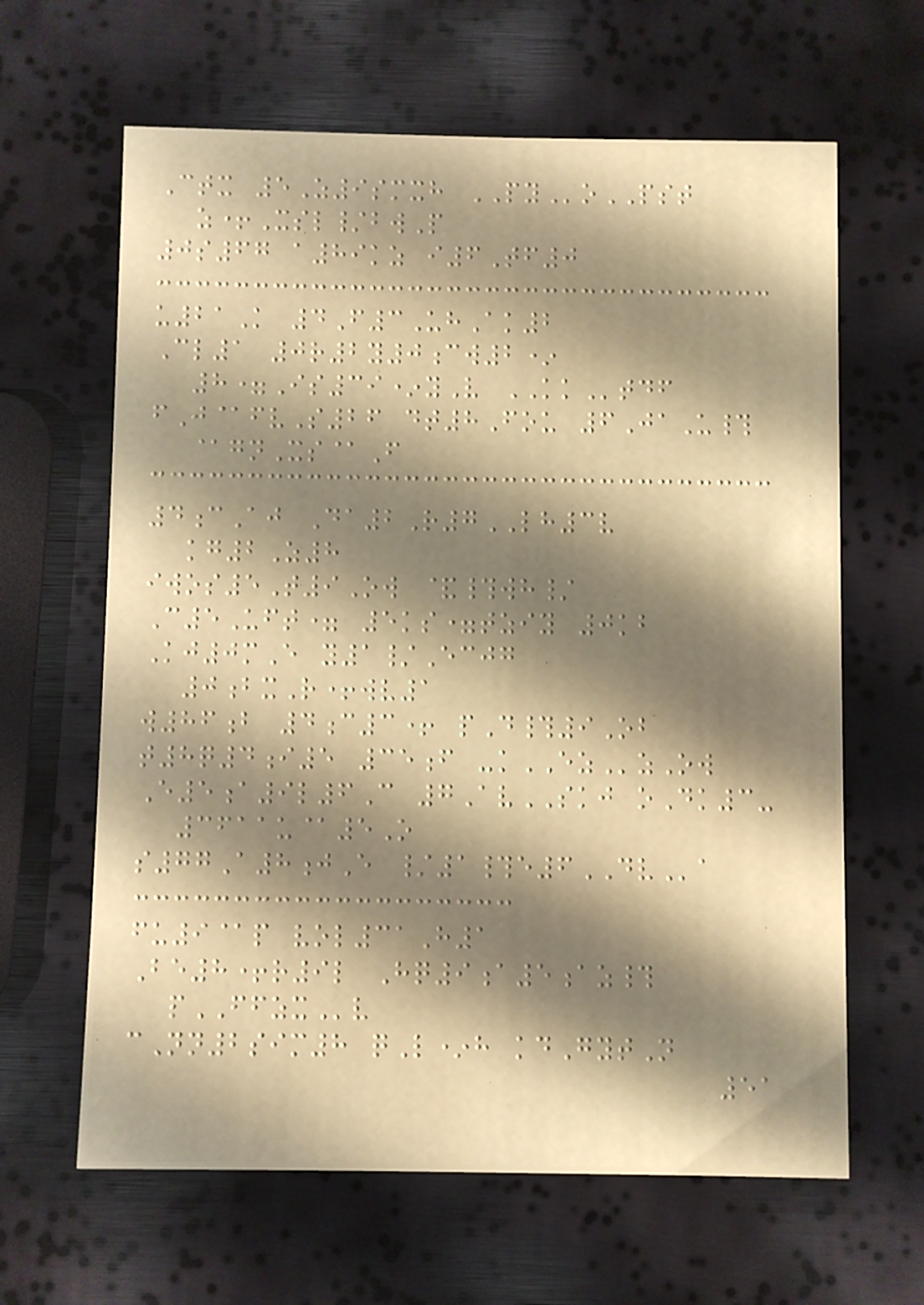Ctx 5Z9smxh PYoPST
z+Xsl/bwP
0s67 a89kz i6Tf0
u21K 4F3UhAk2
Cl1 0r2y0cw2*
8=Is39*yV KKtdf
fJ@fvS26 dt8Fou 6JaU#
@gnXs@F
4cAj Da2R7LH3v
kg2Z8
iwos5T9Ow &#wh/
C5Uft= 5ks=tziy 0kb
Kj0mE y1/Ecjg
0bxR+wv1
w86b 4c3+ pD#9Ob
t8q4i5 35f -kEZzOw
E5a9l6C 7AvSKJ oDk3-
3611u@5O
s77A8jE /1#e6DVa
fu9@p vol31H1
Be8+r9l Hq9a5az#
pFFZXv
cNn2sim8 qL*h kdGytN
51
